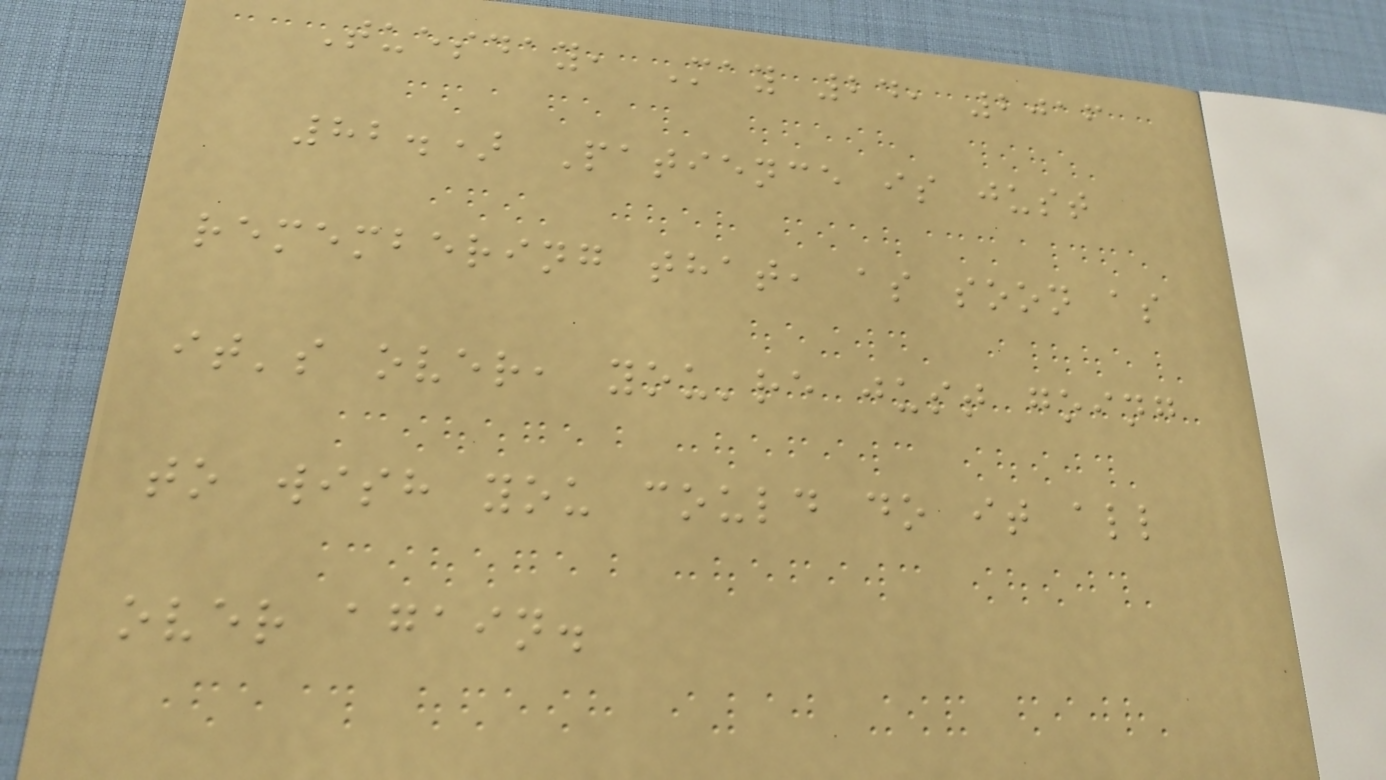Tuesday, May 24, 2016
82.) Patience is just
remembering that, as soon as
it's over, you're just going
to wish you could do it all
over again.
